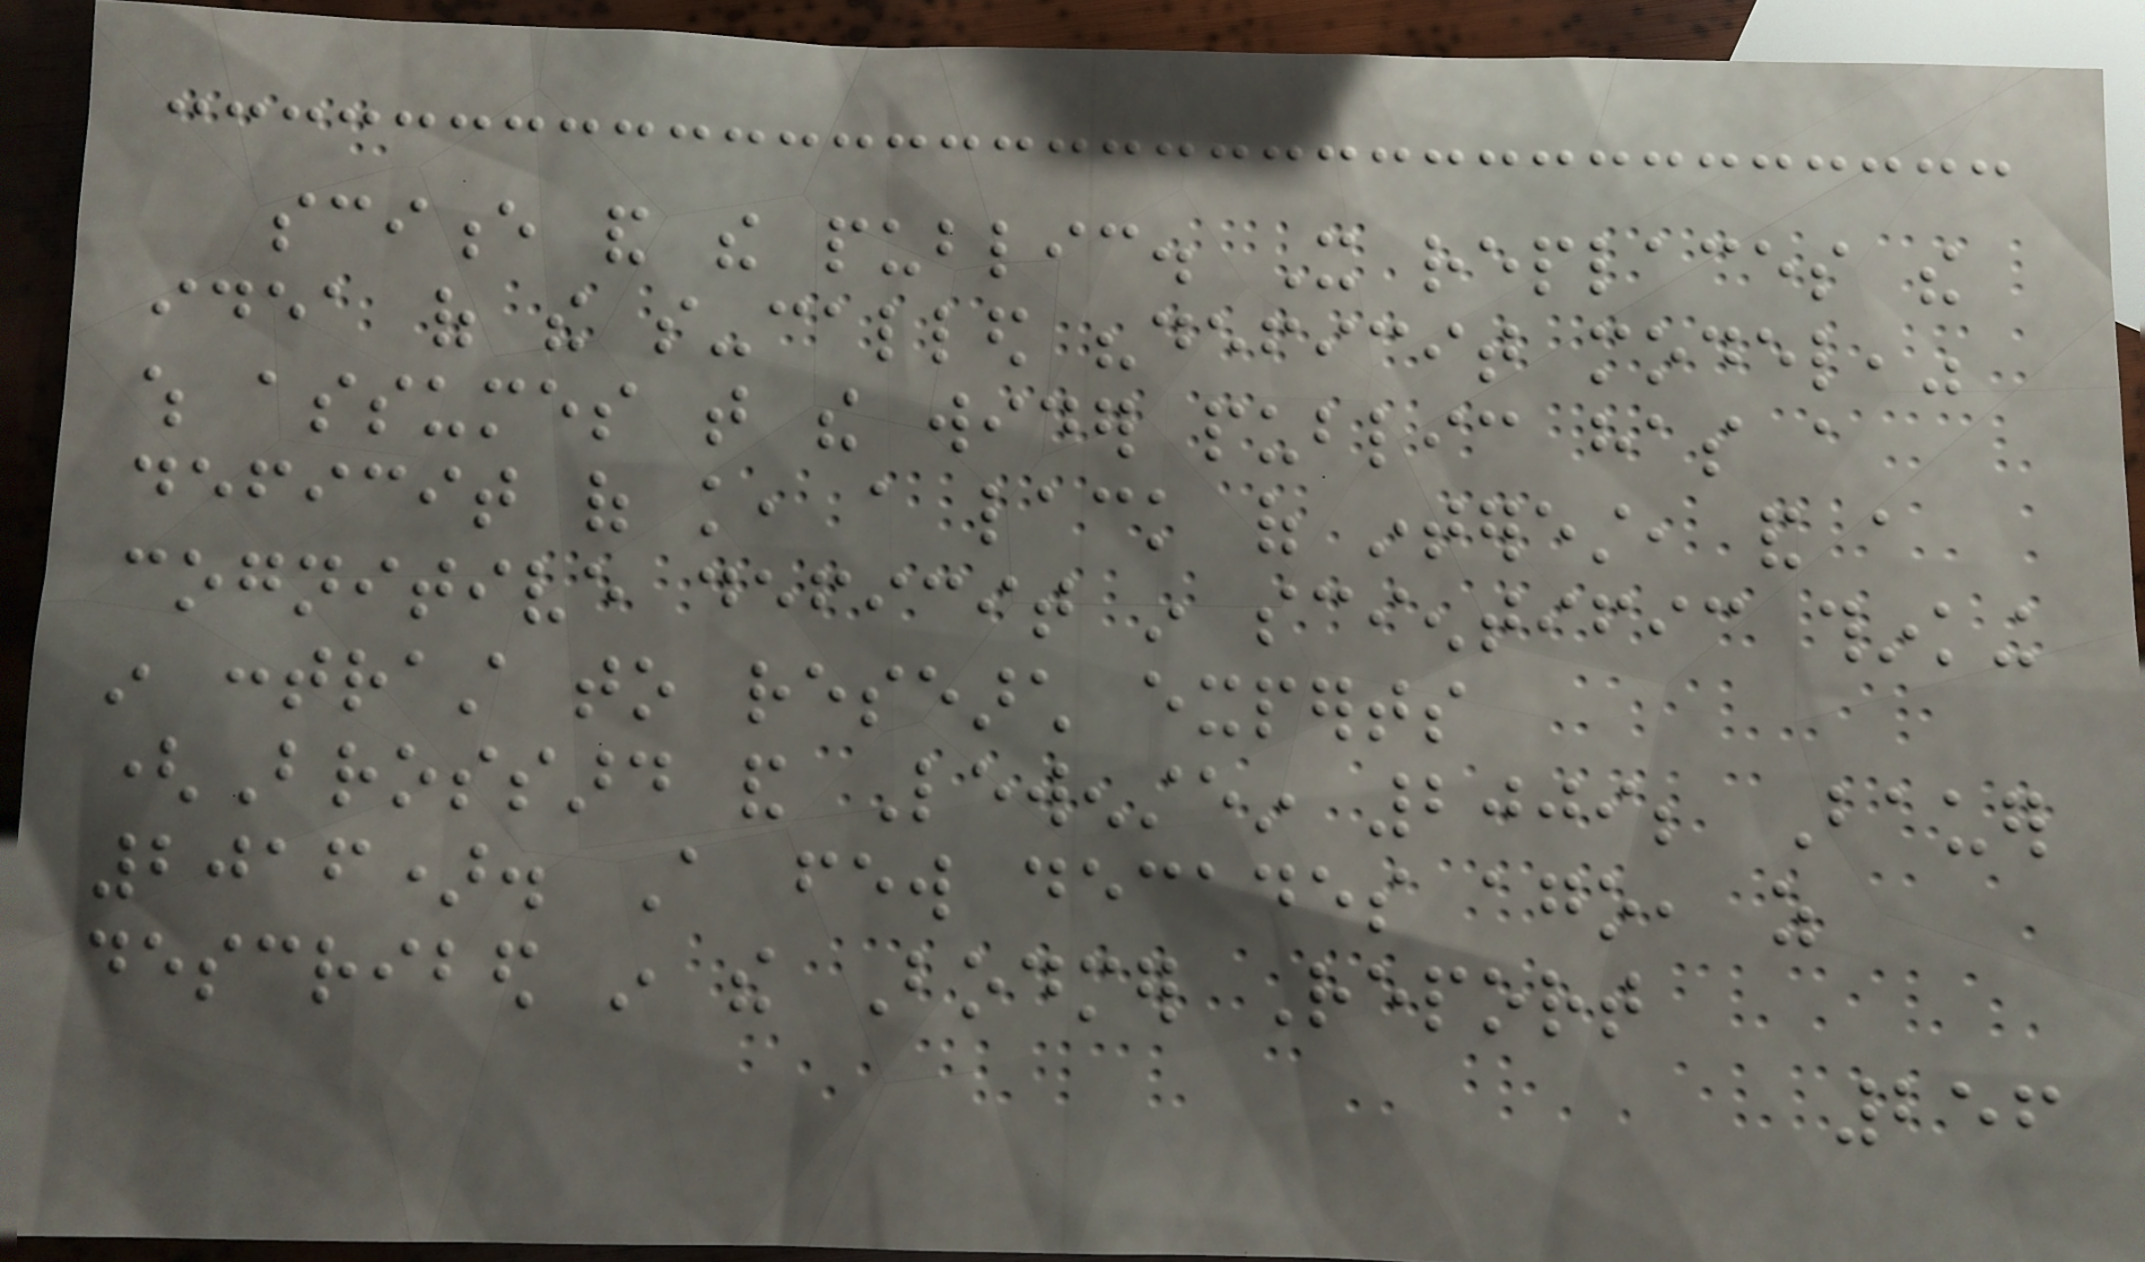science and the public. It replaces the
idea of the so-called "deficit model,"
which assumes that the wider public has a
deficit of knowledge, a lack of interest, and a
cognitive deficit in scientific thinking
in contrast to research experts
(Brossard and Lewenstein 2009; Bauer
2016). A few decades ago, as
described in the Bodmer Report
256
